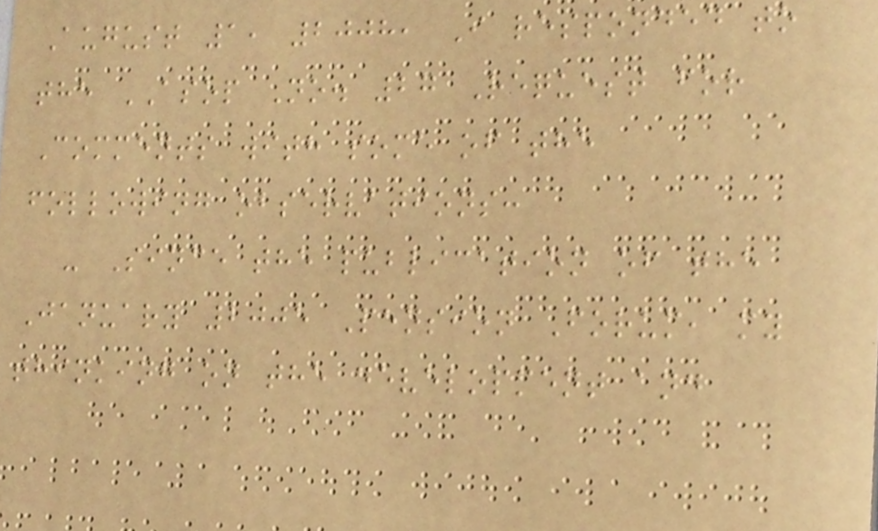August 1, 2008, I responded to
the ASOP No. 27 Request for
Comments with some of the
following observations:
- Since the publication of the
January 2005 Pension Forum, my
thinking on the development and
